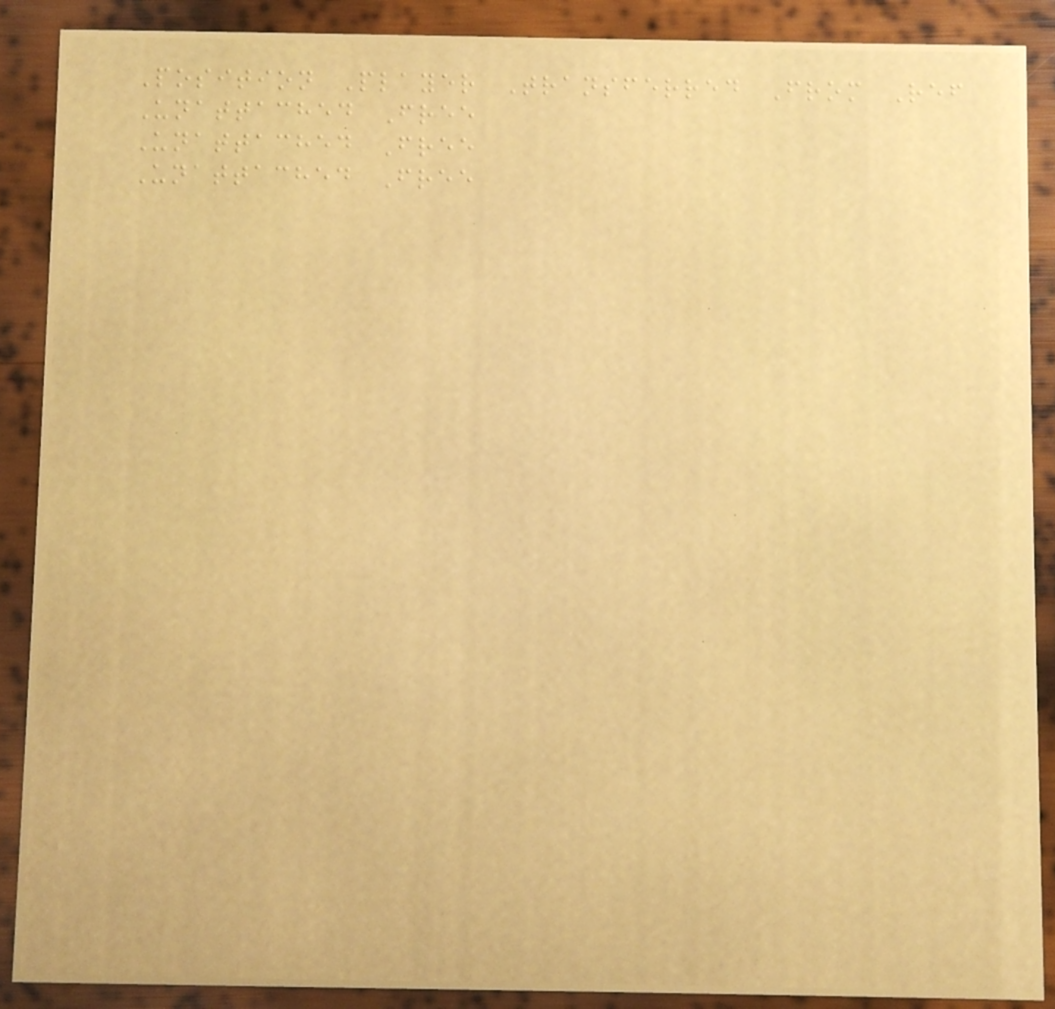Position Player Transferred From Ref
Unattached Free
Unattached Free
Unattached Free
